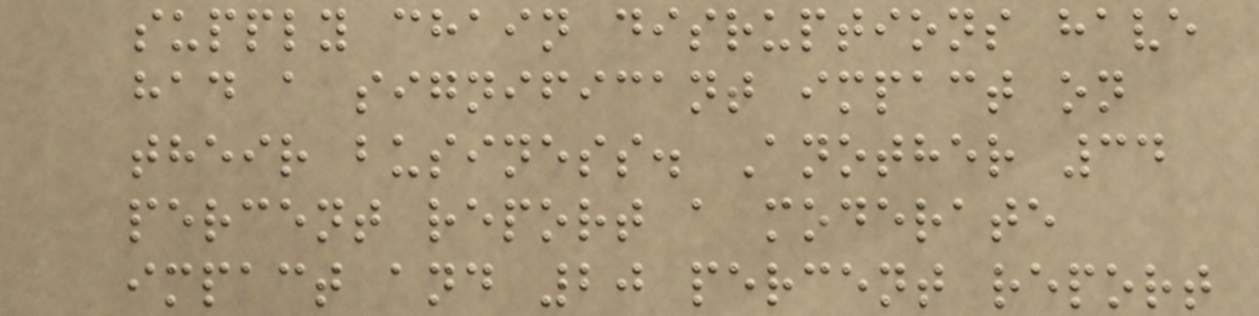supply chain disruptions have
had a significant impact on
their business. Another 34
percent report a moderate
impact and 20 percent report
